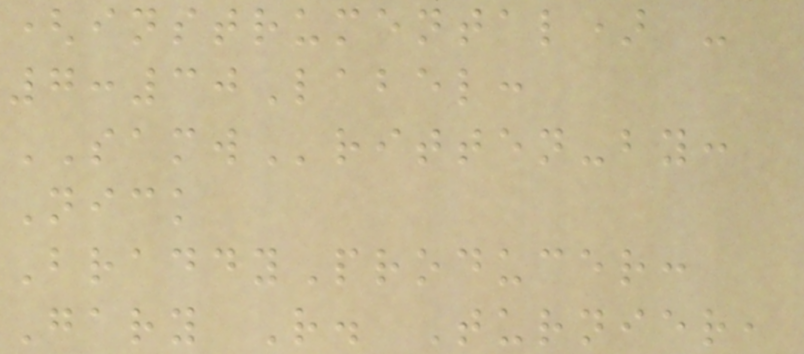(instrumental) -
7:30Label:
SAMWritten-by:
Nick
BraddyProducer:
Gary R. Turnier,
